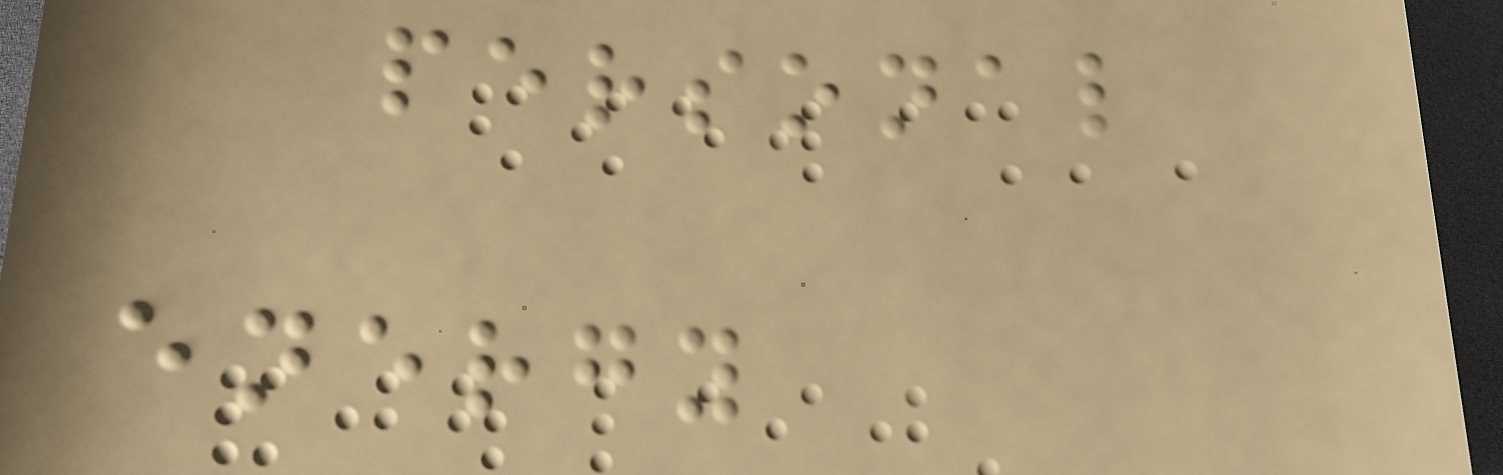personal
energy
